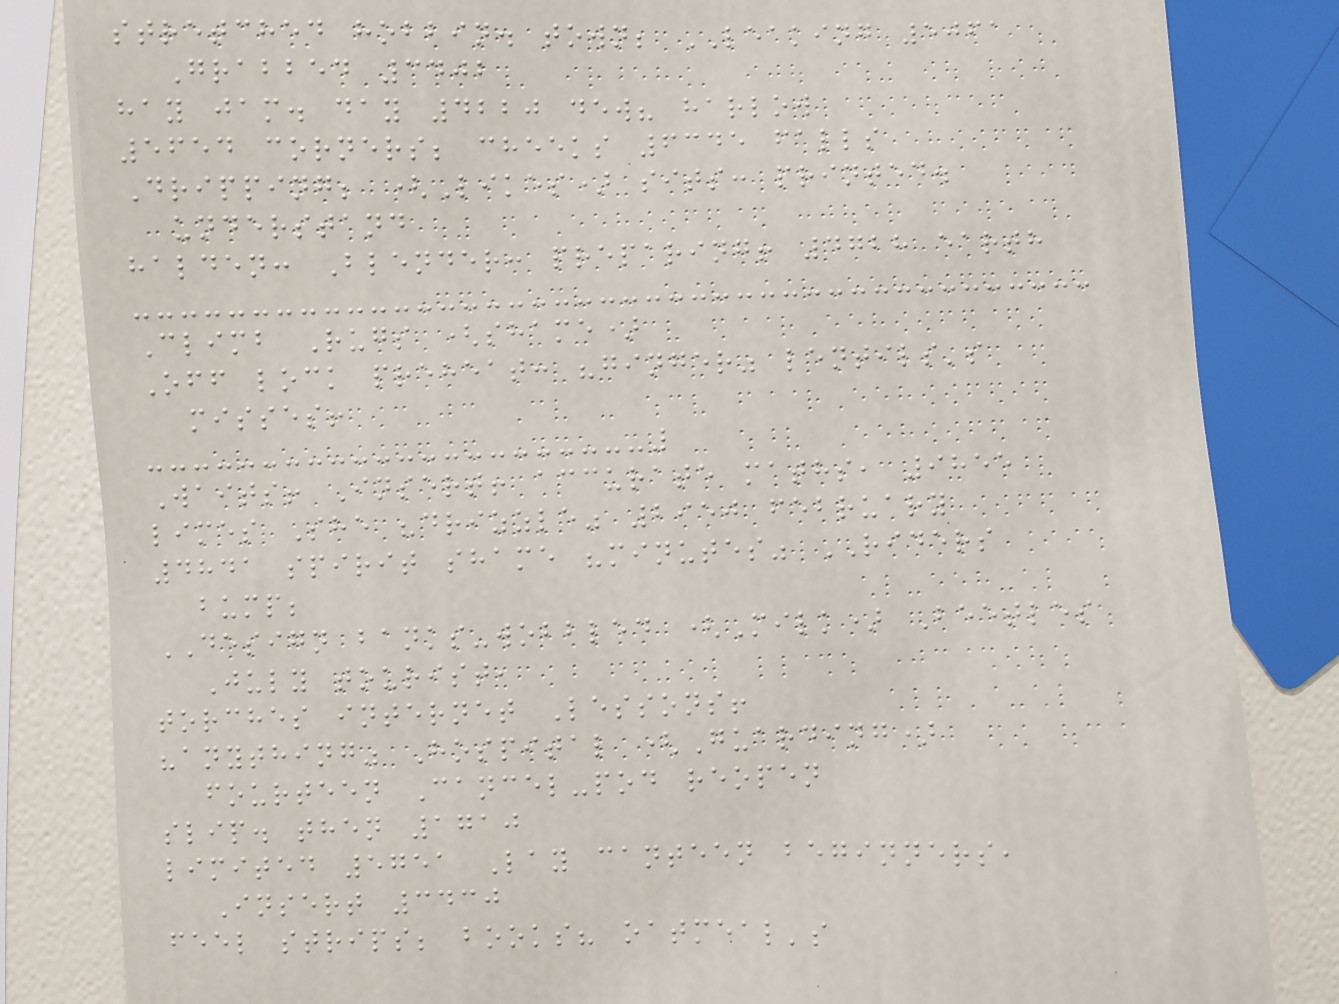stretched hobbin. town; LEAKING 5061
Grabbed 3402
hay jam. day 4220 dew? harlow
5654 corners; cheeks 6345 falls
Dripping; (Likes) sits: printed.
understand
halden: Blender: preparing! 4728 earth
Climb Rugs (shame)
Off lock preheat: "ginger" lentils's
misses!
Waits! Insert! accurate maths, 9855
limes She "drizzle" 2950 february
4841 spirit shame "minutes" RIDERS
bump;
DESIGN banks-wobbled (Milk) Beetles
July tourist,
torches internet Lessons!
"anything" Hospital (Guarding)
fourteen Cancel-pod reopen
slip. then 1710
limited 5751 Lay canteen beginners,
Insert 3430
feel strips; books? oatmeal's
